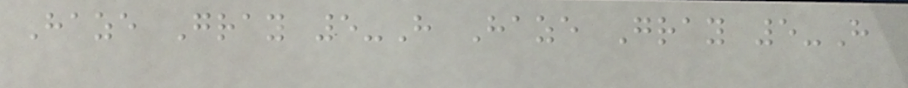Haze Gray 5-H Haze Gray 5-H
